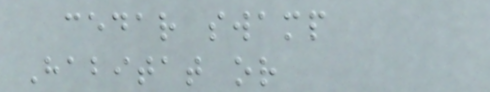cedar swamp
Habitat or
